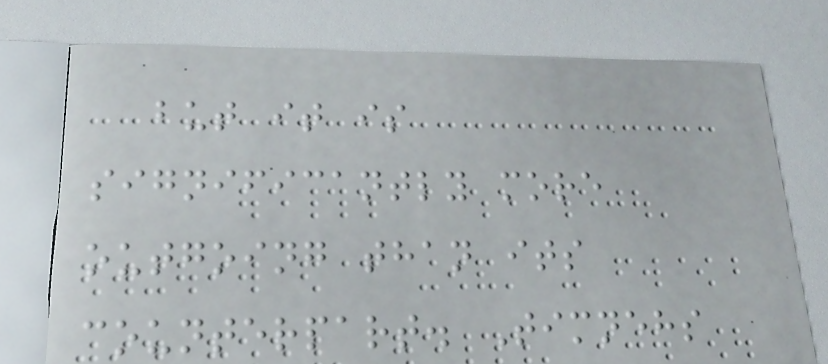but it is
significantly more
outgoing than its
counterpart. Timnehs
